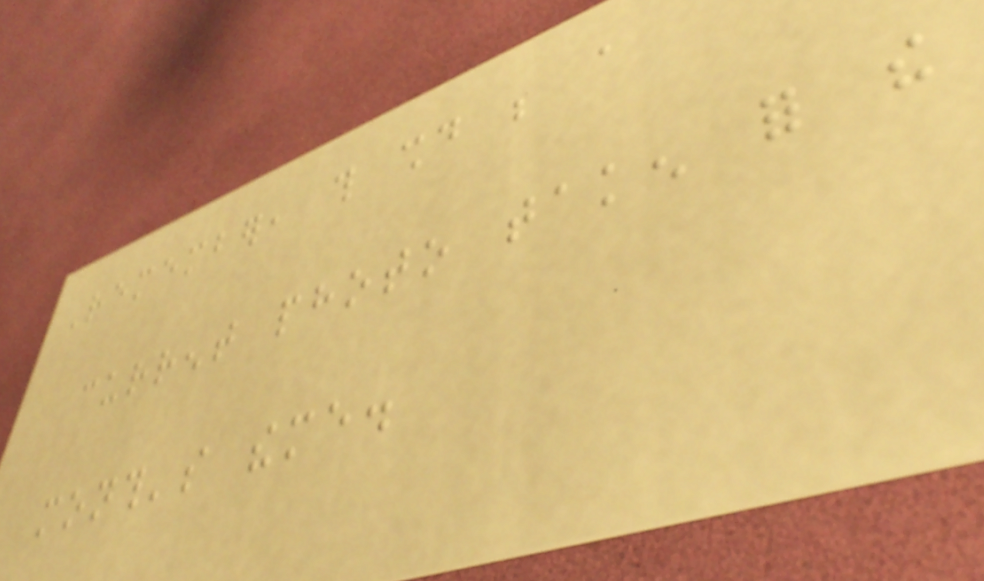Remember, this should be a
current photo taken for the
month's theme.
